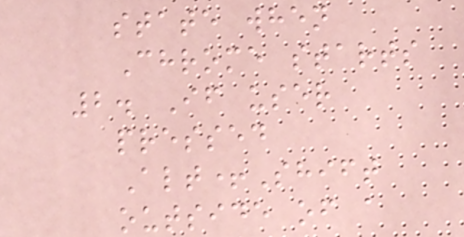state when
Chrome starts
2. If user
pressed
Alt+Shift
outside of a
